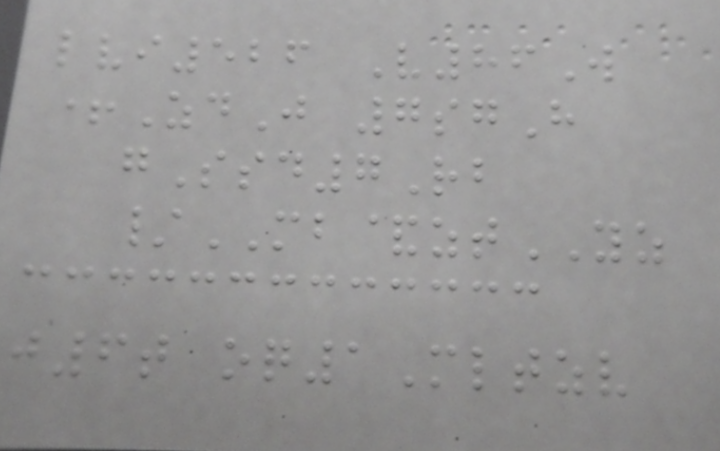lvi526 V86W
+ZdJ 7sgH
gSsd7Rb
/MB&ztYZ
j6t oq1Mltzv
